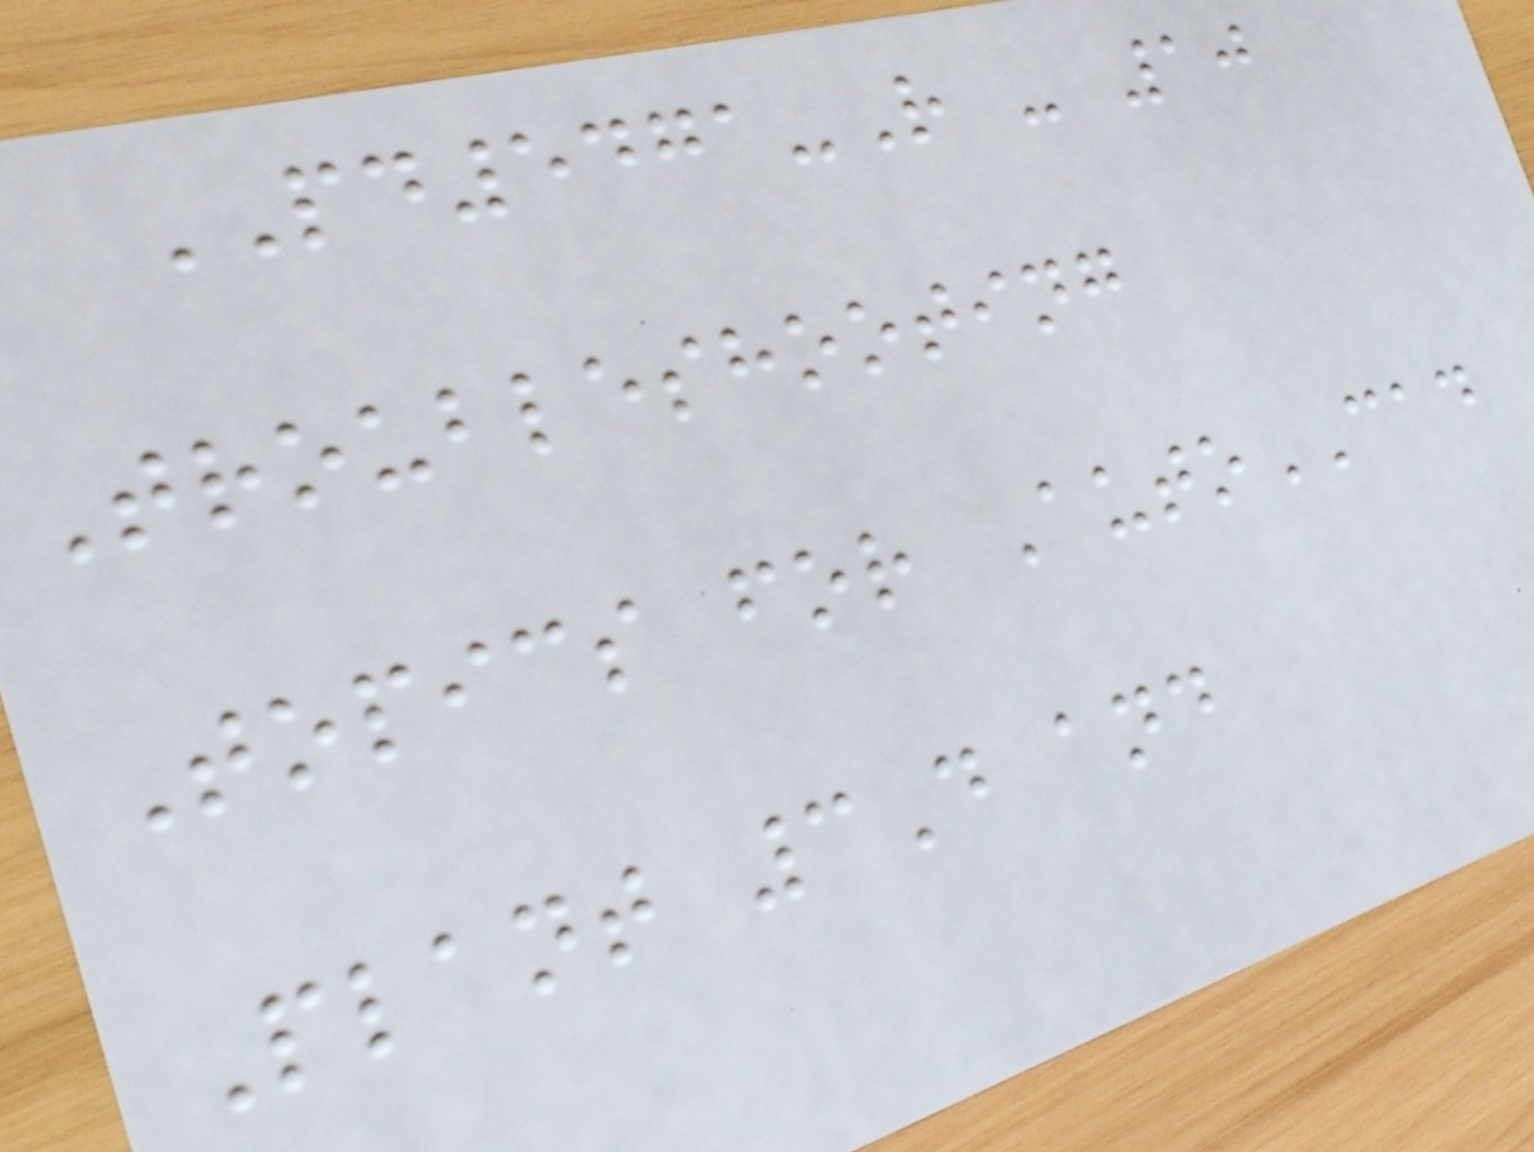PD5471-R - 10
Troubleshooting
Topics for AutoCAD
Plant 3D and
